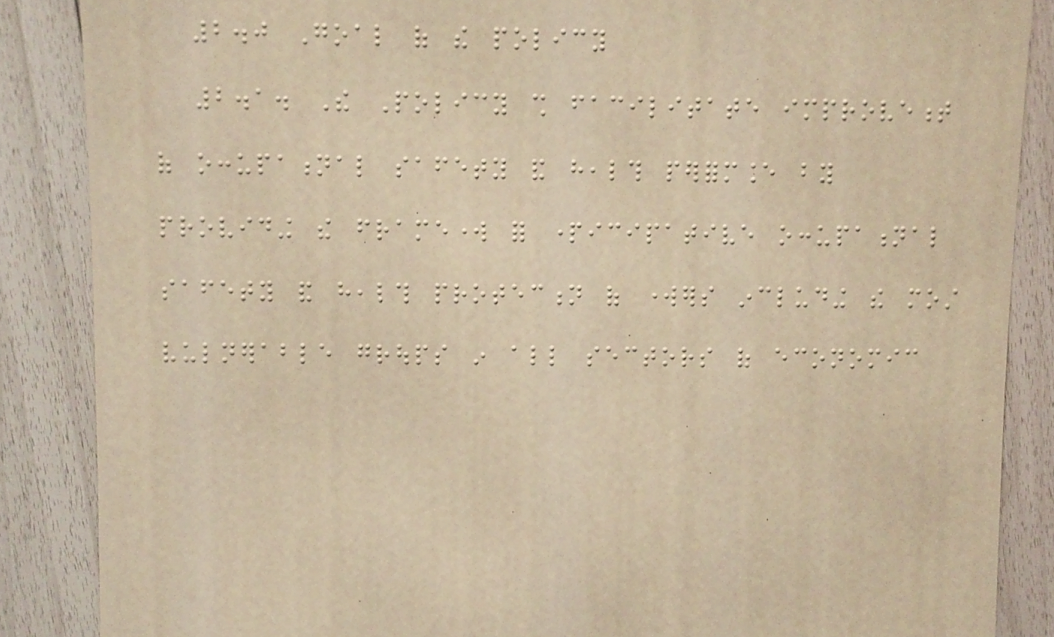2.0 Goal of the policy
2.1. The Policy shall facilitate improvement
of occupational safety and health performance by
providing the framework for participative occupational
safety and health protection of workers including the most
vulnerable groups in all sectors of economic
